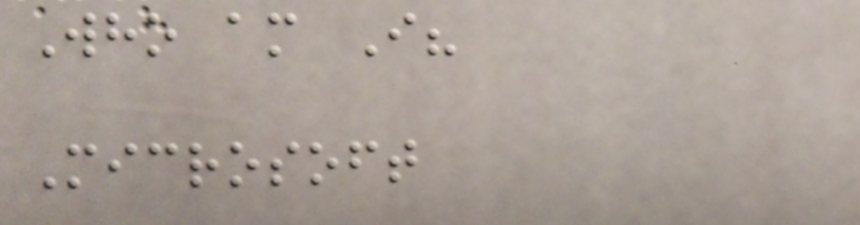Who am I?
Microsoft
